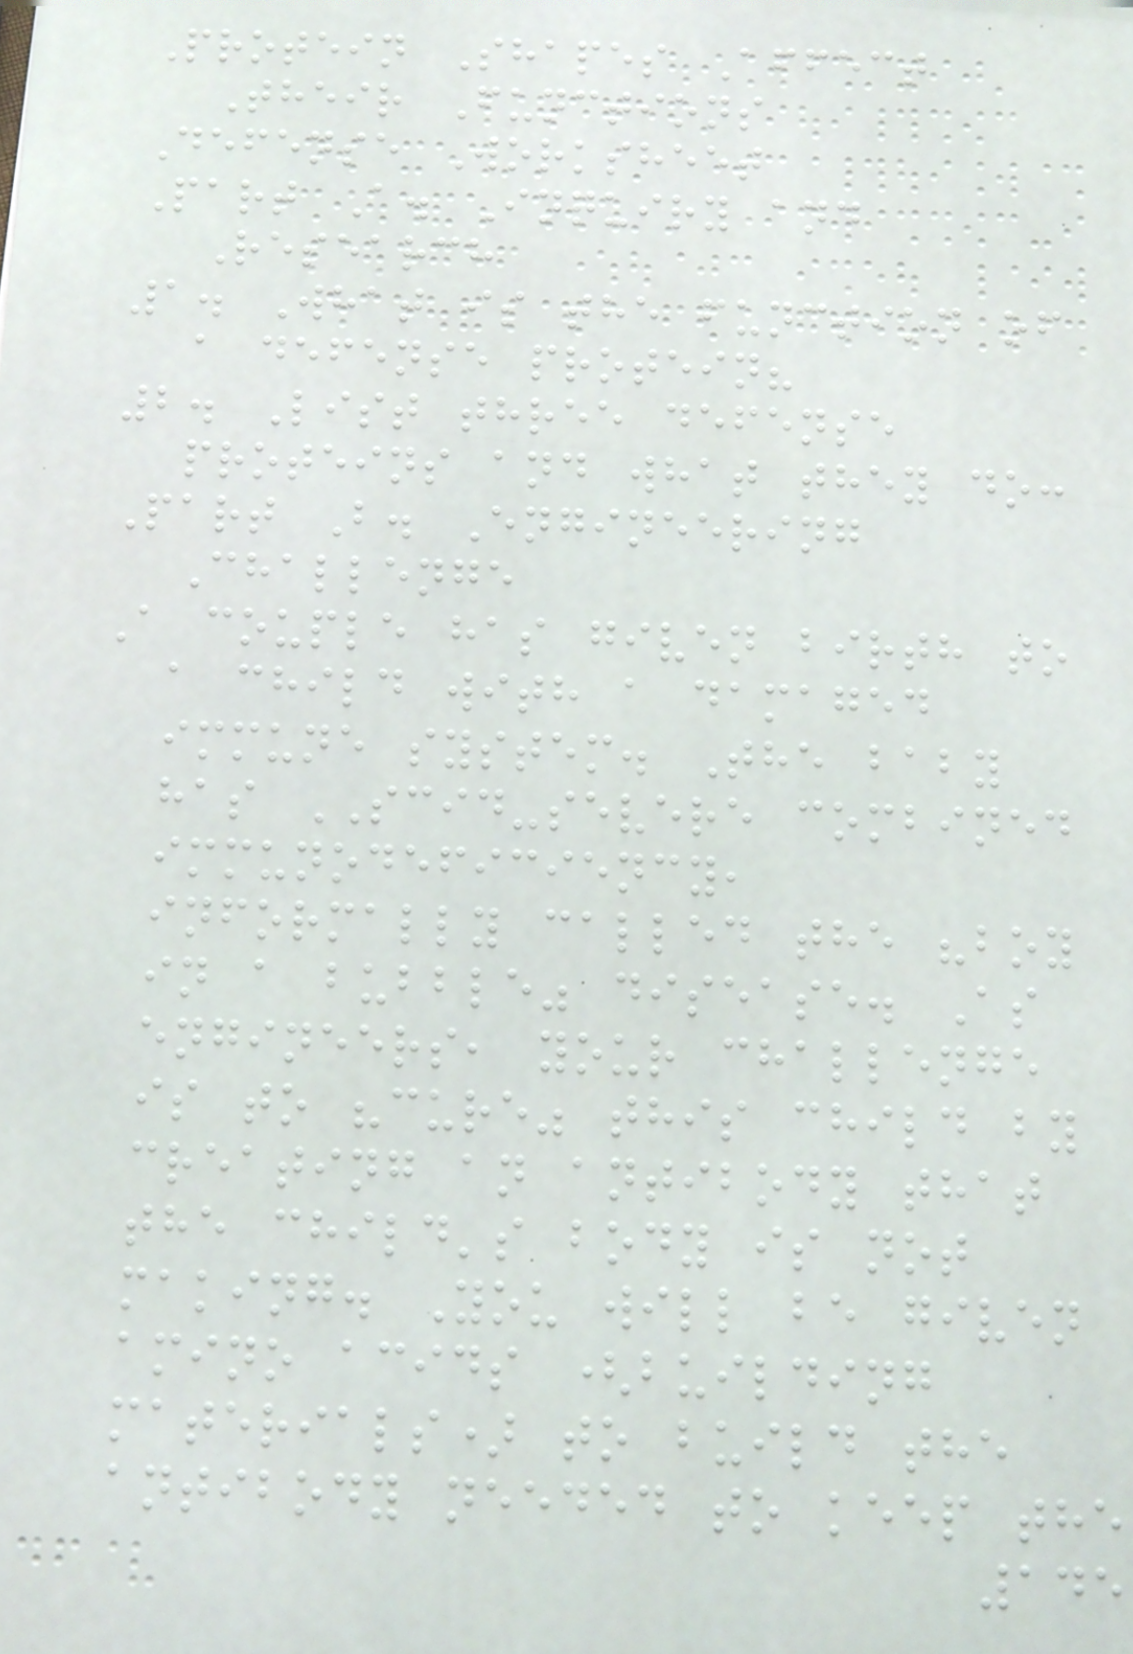Protein Shapes Affect
Their Functions
Defense Worksheet
Part A. Inquiry and
Research
1. What is the function of
a defense protein?
2. List three defense
proteins and what they do:
Part B. Engineering
Challenge
A couple has given birth to
a child with a damaged
immune system. The baby
has SCID-severe combined
immunodeficiency,
informally called the "boy
in a bubble" disease. As
engineers, your challenge
is to "cure" this child by
creating an antibody that
the child's body is not
making. You will be given
amino acids (building
materials) to build the
antibody needed to keep the
145
